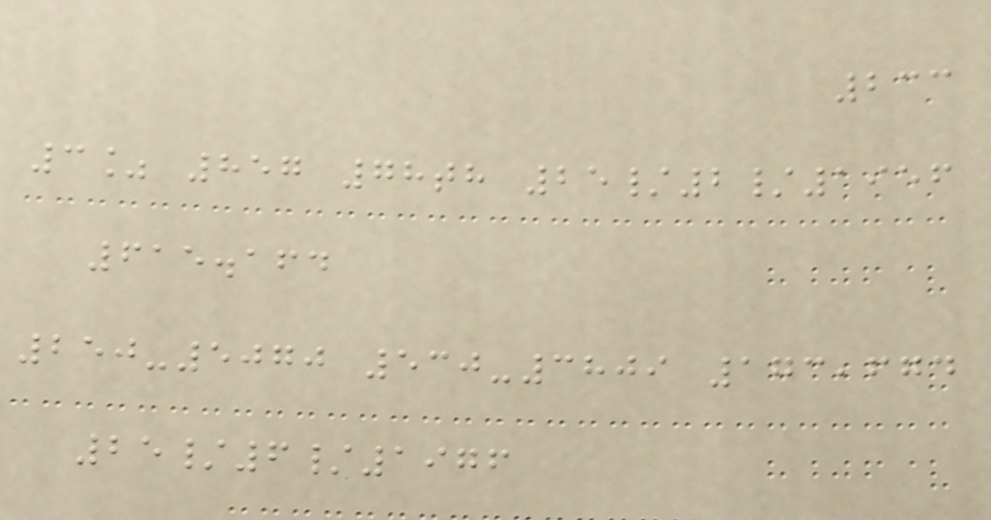233
3% 857 78th 25/2/1956
615.164
250-5070 530-3809 173,674
25/6/1976
